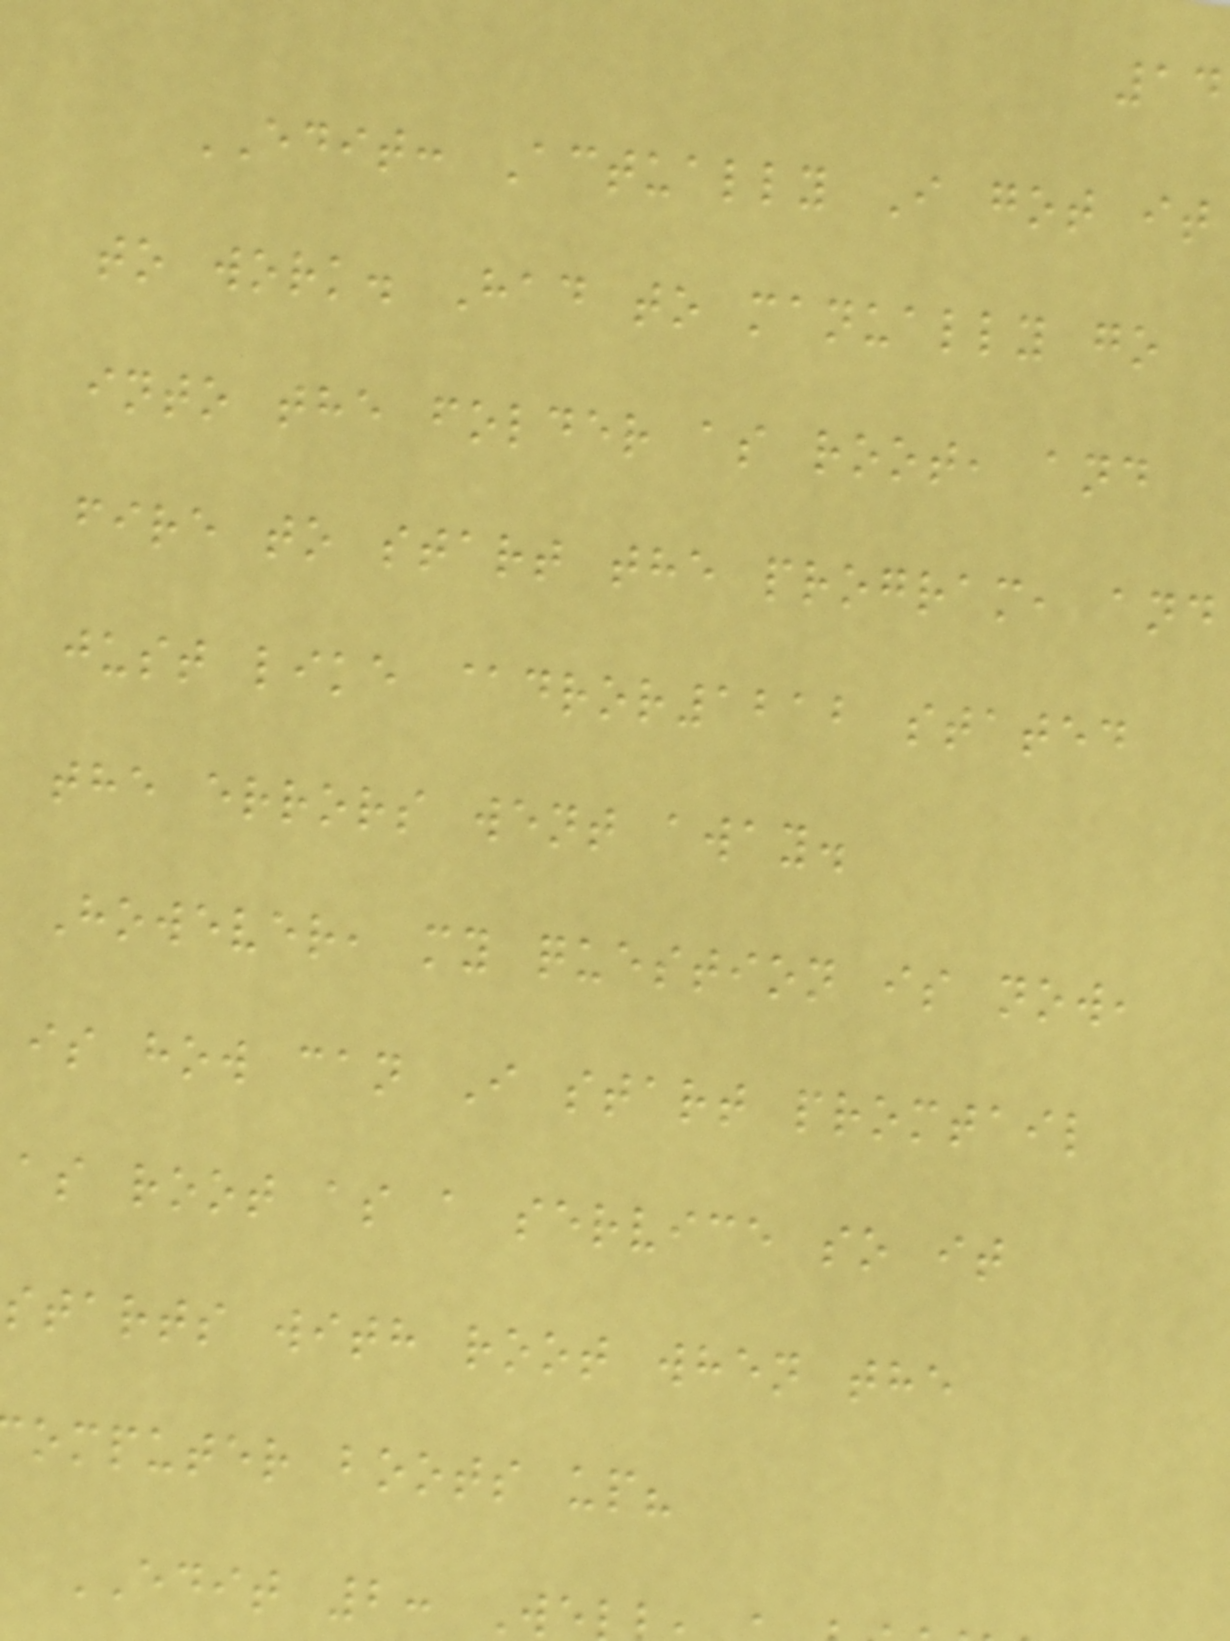EDIT: Actually I got it
to work. Had to manually go
into the folder as root, and
fire to start the program, and
just like @dror1212 stated
the errors went away.
However, my question is now,
is how can I start promtail
as root as a service so it
starts with root when the
omputer boots up?
EDIT 2: W
